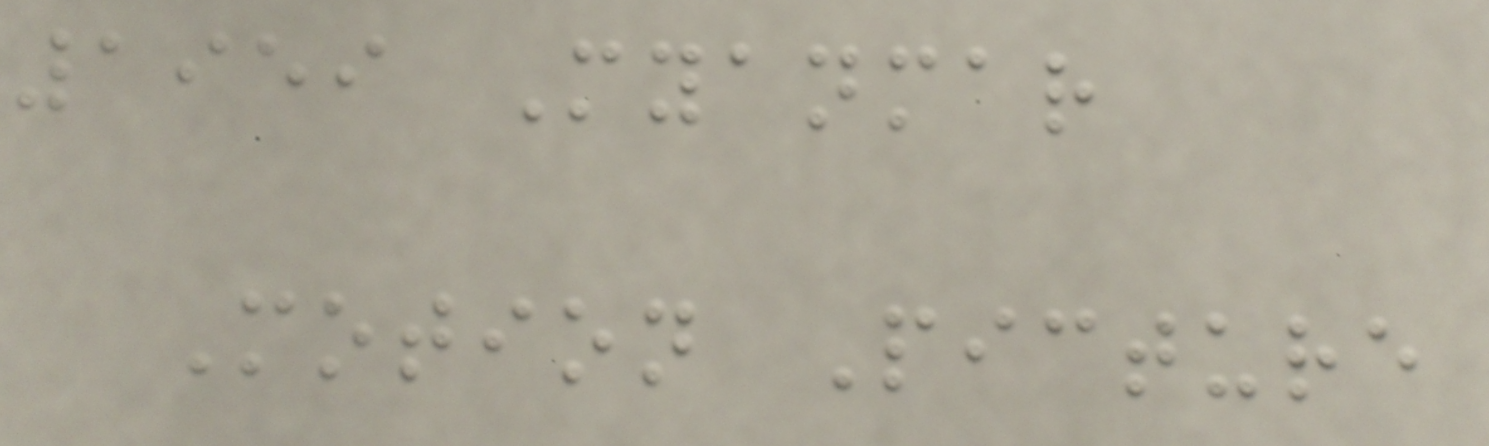1959 Myanmar
Motion Picture
